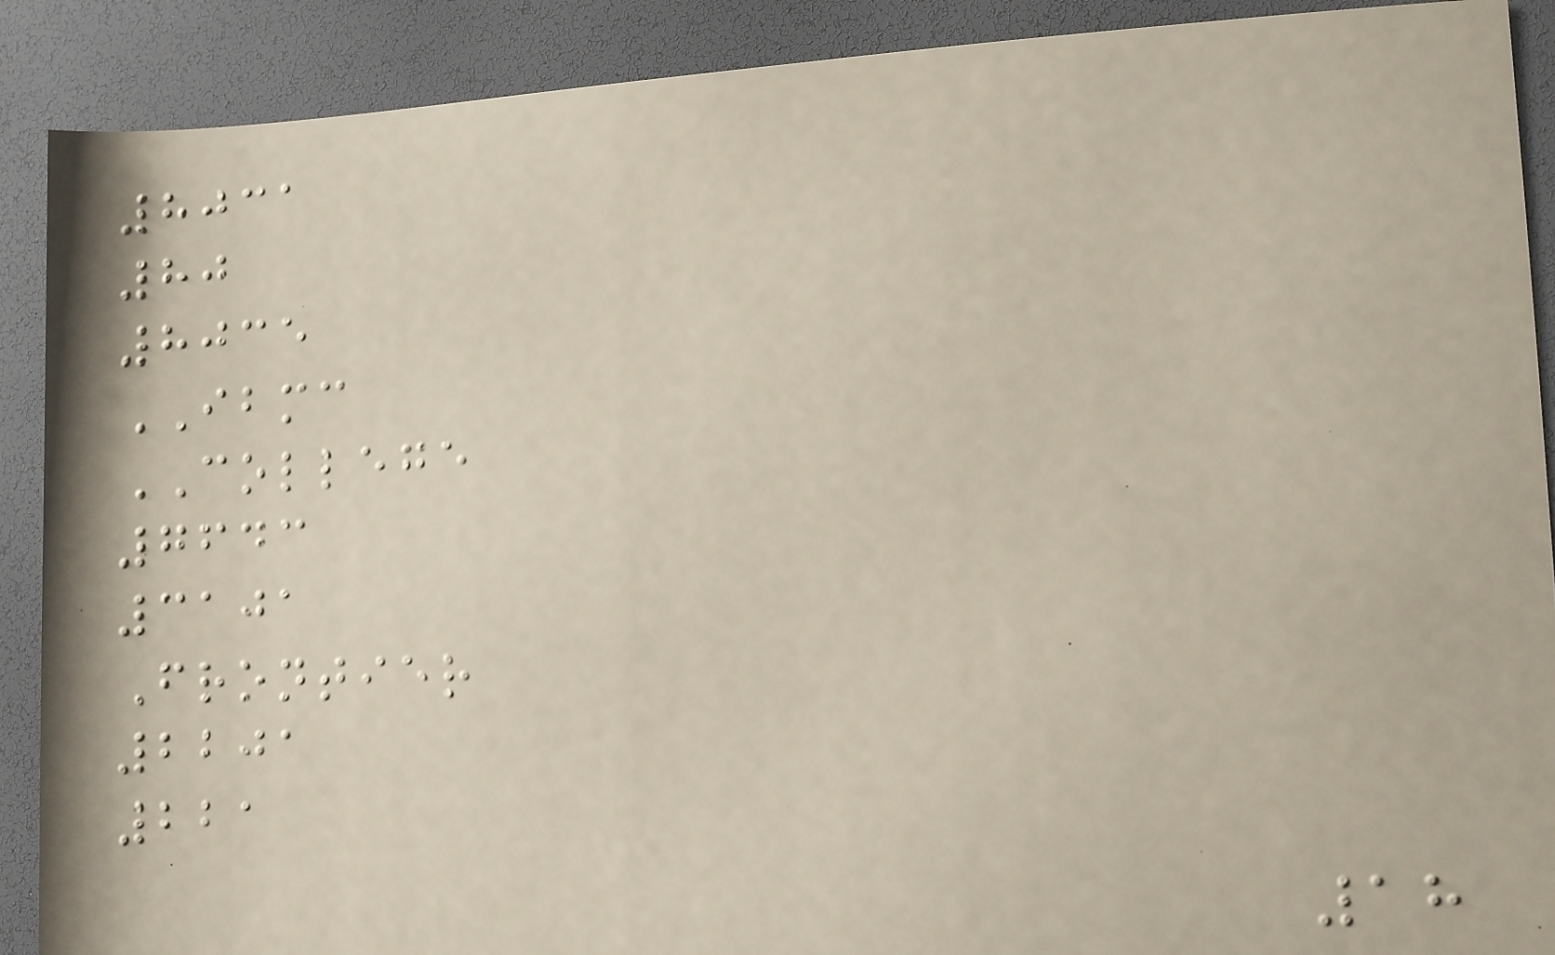8031
80
8035
IBMC
COLLEGE
7643
3101
Frontier
2201
221
18
